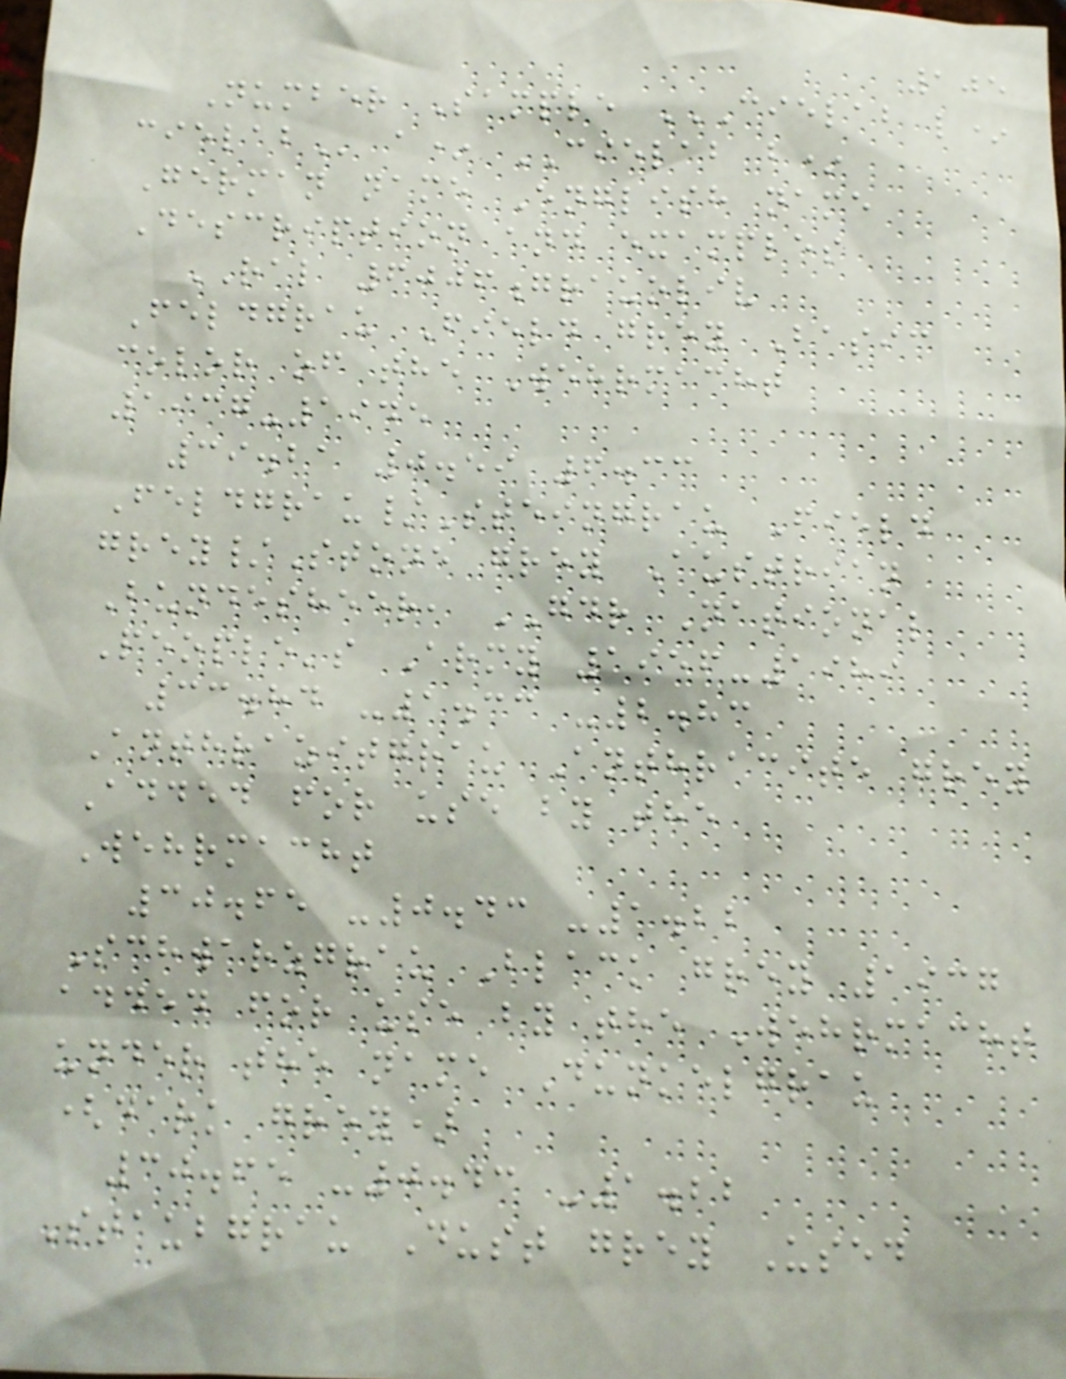105
Number Sample CIELAB L*
CIELAB a* CIELAB b*
German name English name
Description and examples
RAL 6006grauoliv
Feldgrau Field grey Basic
color of the Wehrmacht
1937-1945
39.21 0.59 6.33
Feldgrau/Steingrau Field
grey/Stone grey Austrian
Bundesheer, GDR National
People's Army 1956-1989
33.84 -1.33 -2.83
Anthrazitgrau Anthracite grey
Added for use by the
Wehrmacht
30.65 -0.43 -1.22
Schwarzgrau Black grey 1937
added for use by the Wehrmacht
under the name Dunkelgrau
(dark grey)
30.65 -0.43 -1.22
Staubgrau Dust grey Used
